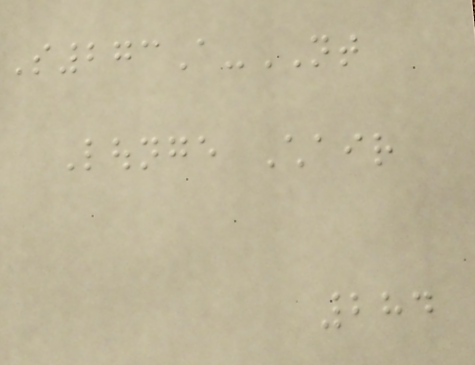S273A-NT
Lounge Chair
284
